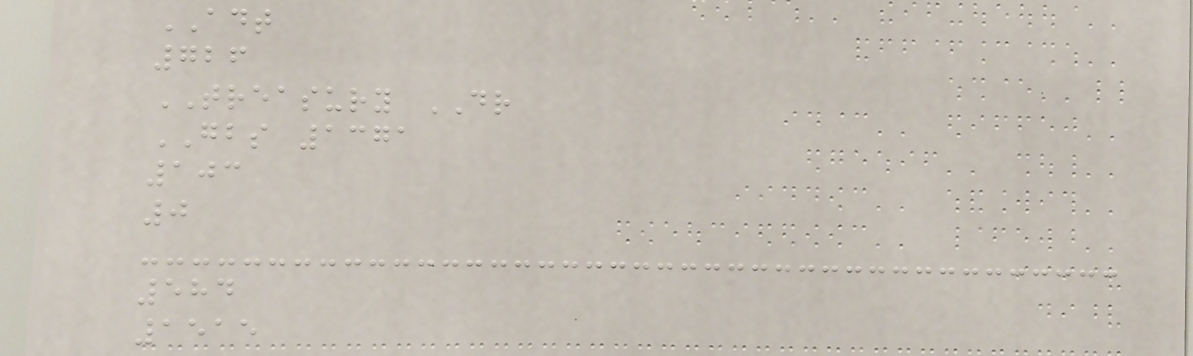ADT
726
TREASURY DR
GBS 1371
103
0
584
1515
